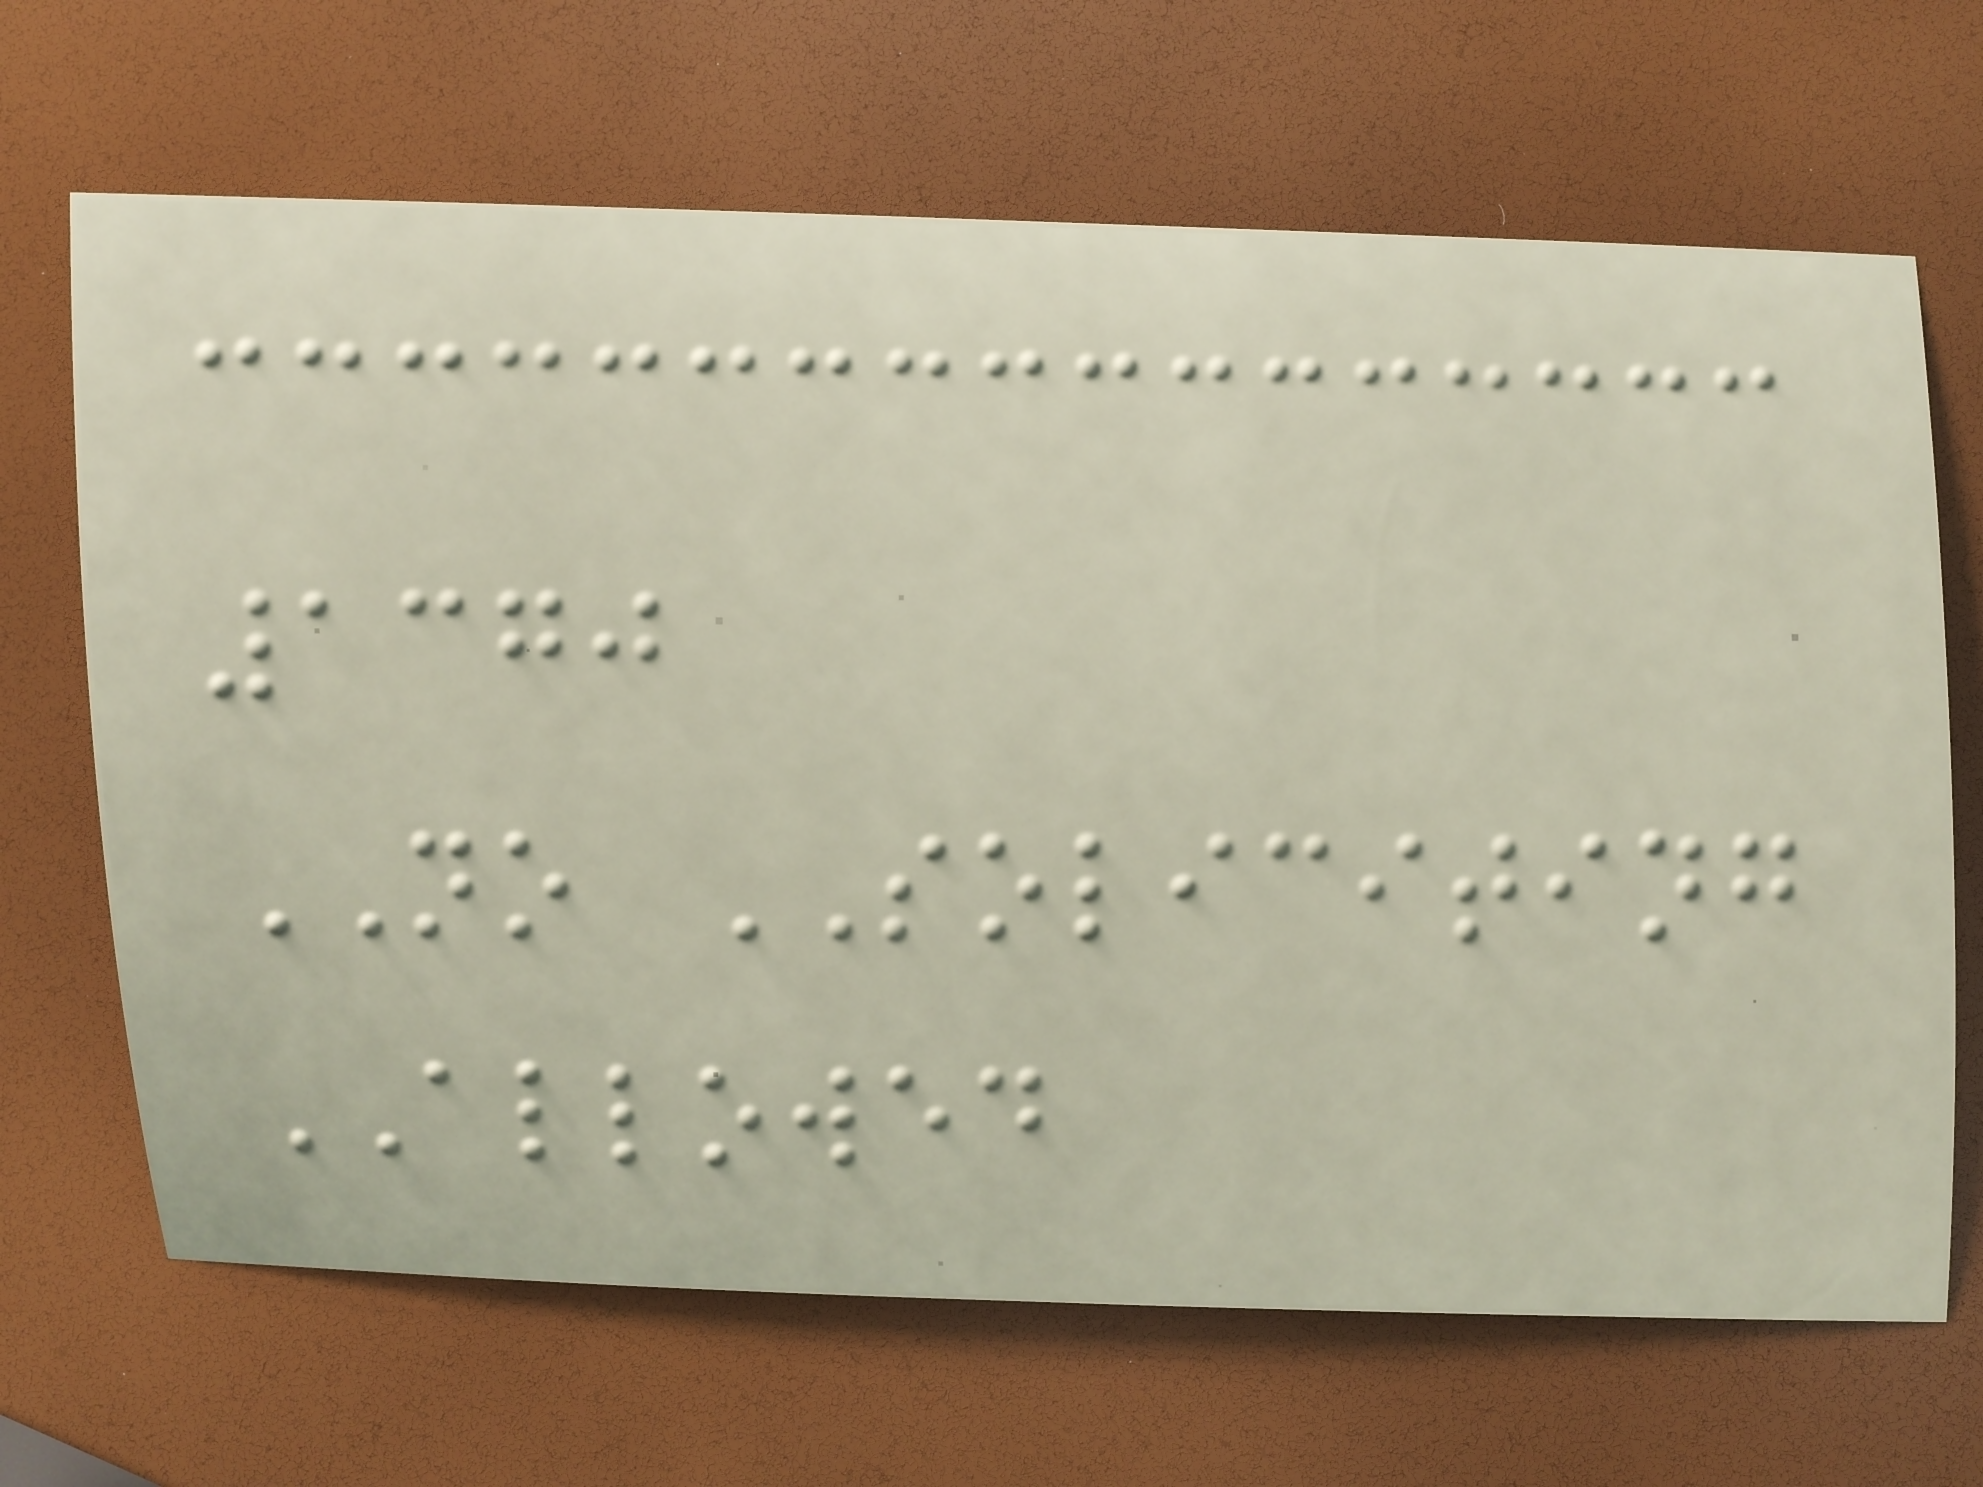1370
NO SOLICITING
ALLOWED
